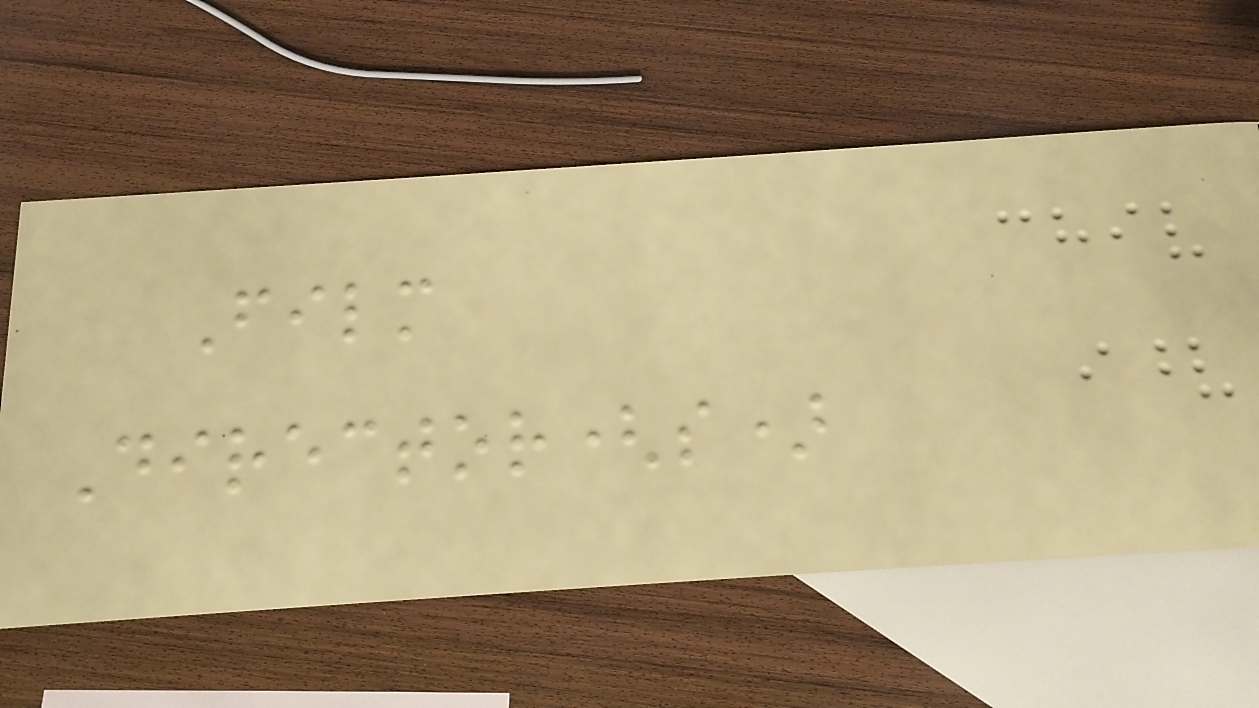Film
Director(s)
